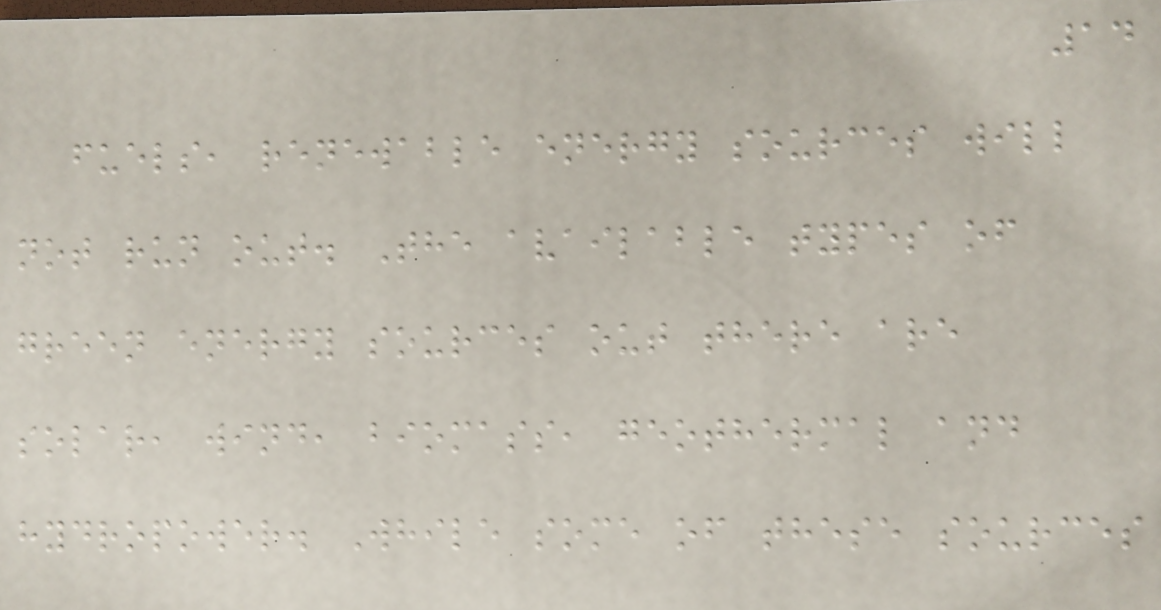14
fuels, renewable energy sources will
not run out. The available types of
green energy sources out there are
solar, wind, biomass, geothermal and
hydropower. While some of these sources
